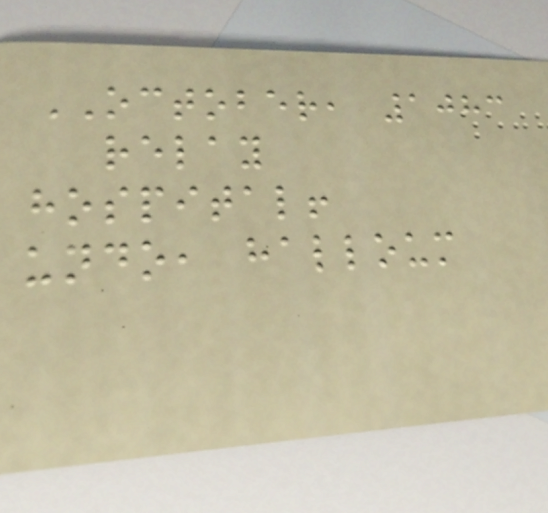OCTOBER, 1083
relay
hospital!
undo, halloum
